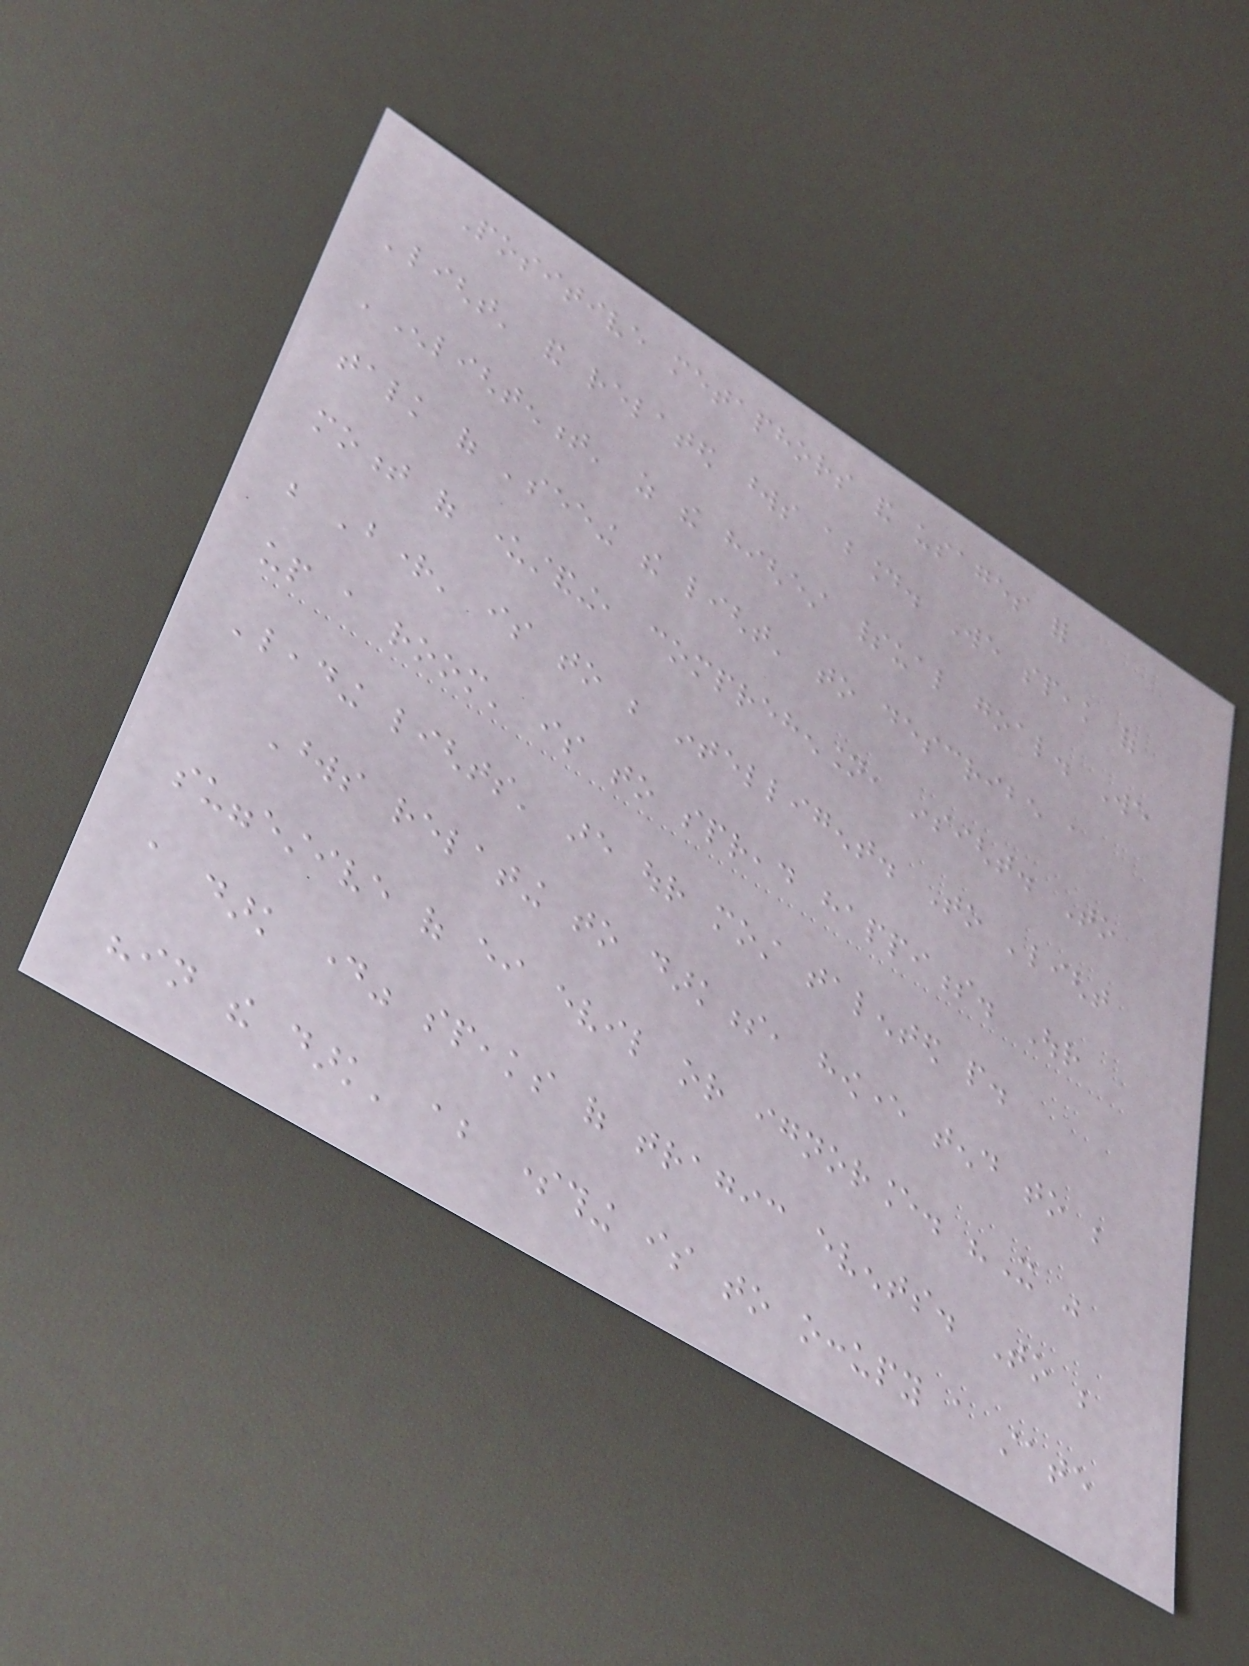Positive metaphors and usages for
'light' and related words abound. We speak of
'Enlightenment' as the highest spiritual goal. We
talk of 'seeing the light' to describe a
moment of understanding, comprehension, insight. To
be 'bright' is to be intelligent. To 'light
up a room' is to spread happiness. Our
'leading lights' are our most talented people.
Words relating to darkness, however tend to be
suggestive of either evil or ignorance. "It was
a dark day" speaks of tragic events. To be
"in the dark' about something is to occupy a state
